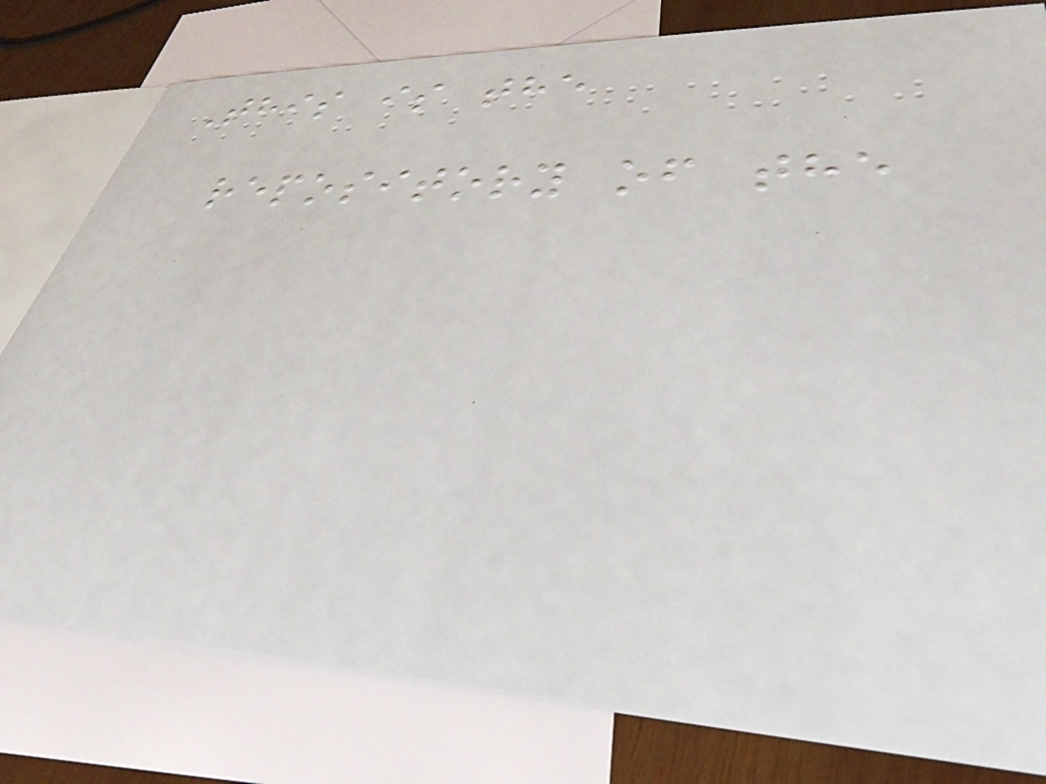This is the
repository of the
